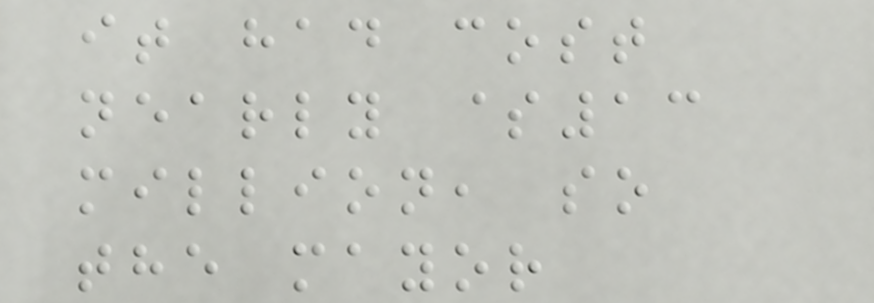it had cost
nearly $13
million, so
the mayor
